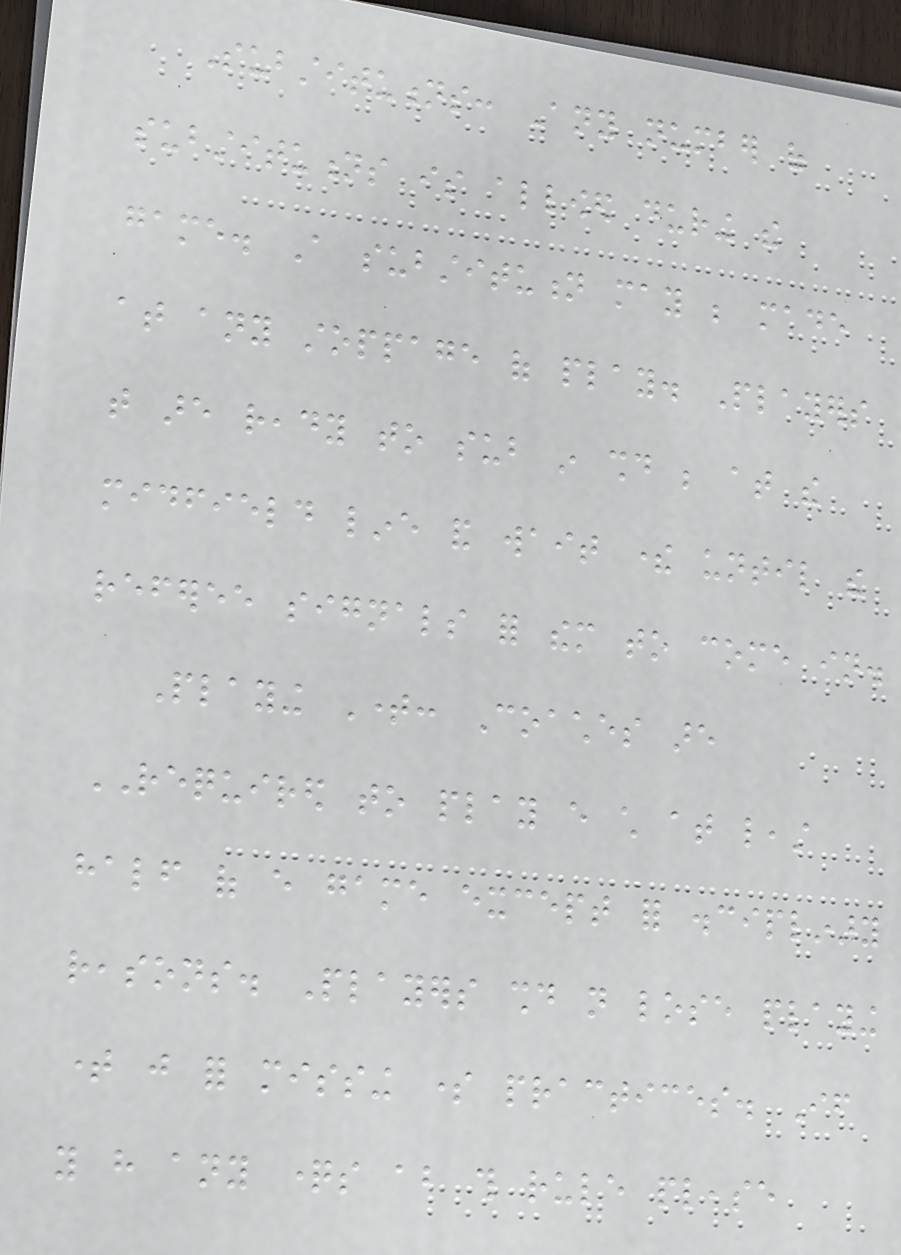Substitutions: Any number of
substitutions is allowed during the
game. A substitution may be made
at any stoppage of play. Players
that are ready to sub in should be at the
midfield line and wait there until the
referee signals for them to come in.
Playing Time: Coaches are
REQUIRED to play every child at least
half of every game except for disciplinary
reasons. Players should not lose playing
time just for missing some practices. If
you have any questions about this rule please
